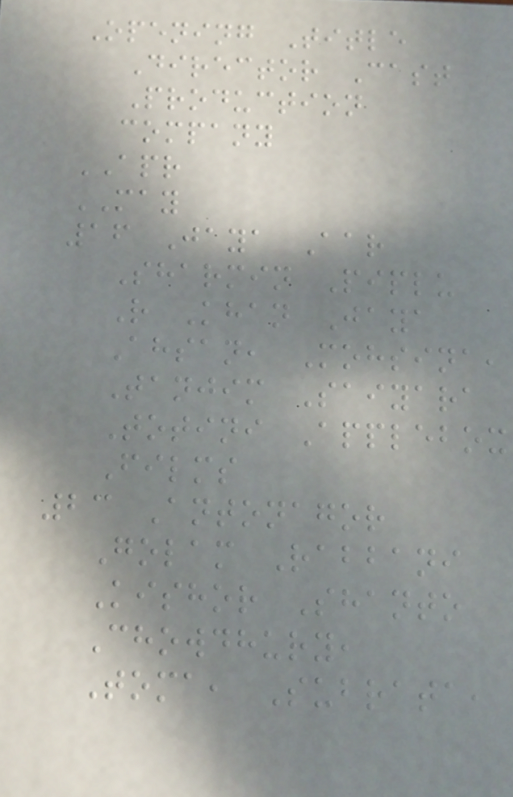Opening Title
Director Cast
Production
company
APR
MAY
16 Jaya Aar
Sharmin Piplu
R Khan Jaya
Ahsan, Mohsina,
Tanjim Saiyara
Totini Applebox
Films
23 Antonagor
Golam Rabbani
Kishor Shanto
Chowdhury,
Toma, Subrata,
